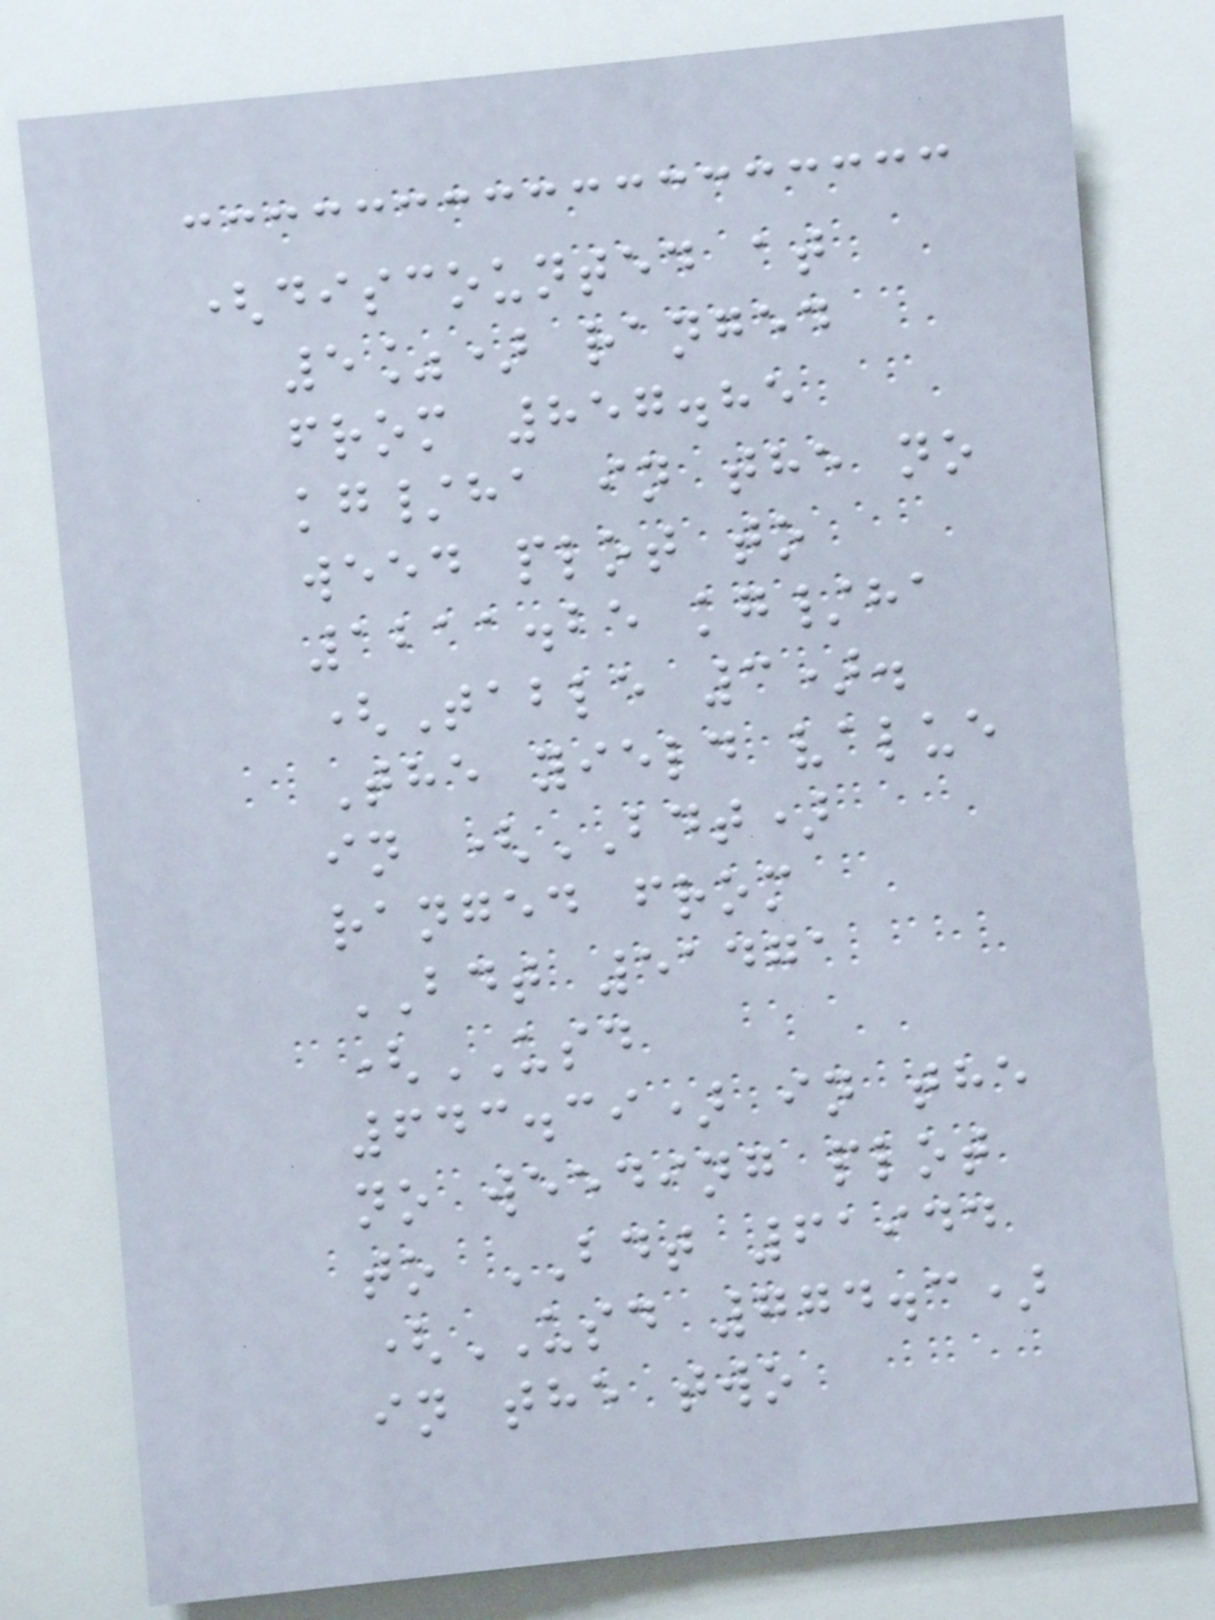(discounted at
5%) ranged
from 857.85
kg/ha in the no
weed plot to
1211.25 kg/ha
(Table 3).
The yield value
in (BDT)
ranged from
BDT 51471
(USD
643.39) in the
no weeding plot
to BDT 61944
(USD 774.3)
in the two
